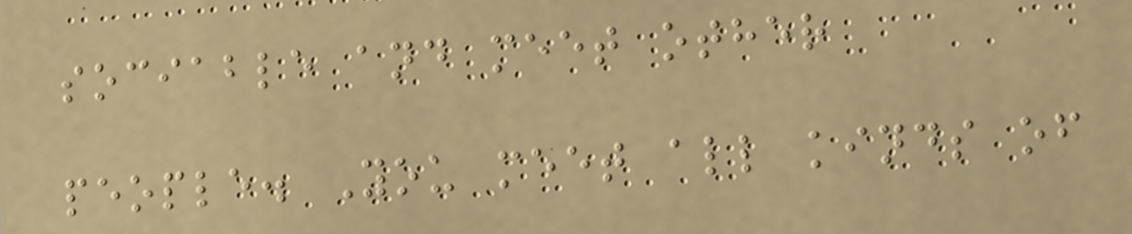sociable and meet other
people. You meet all kinds of
